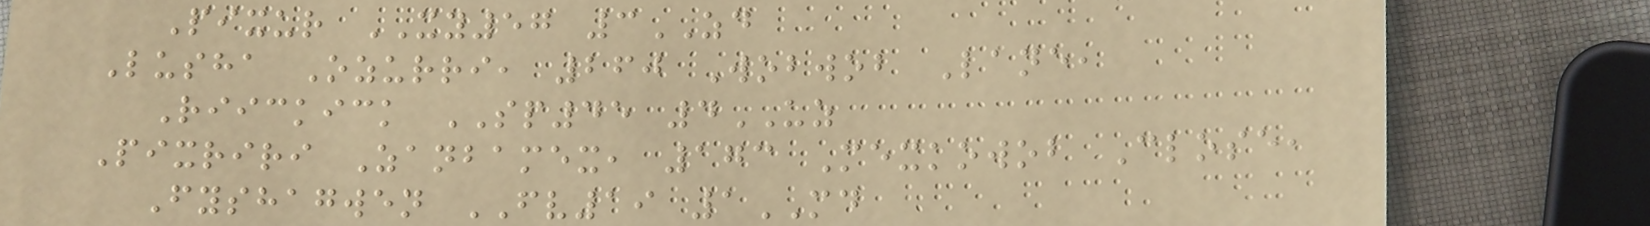Pixur XY57 3ZD
Lusha Ozurri, 260 Wobwob Lane,
Riickick SP45 4UZ
Pixriri Zanbamex, 173 Mexkowob Close,
Fyshagwen FV19 1MD
